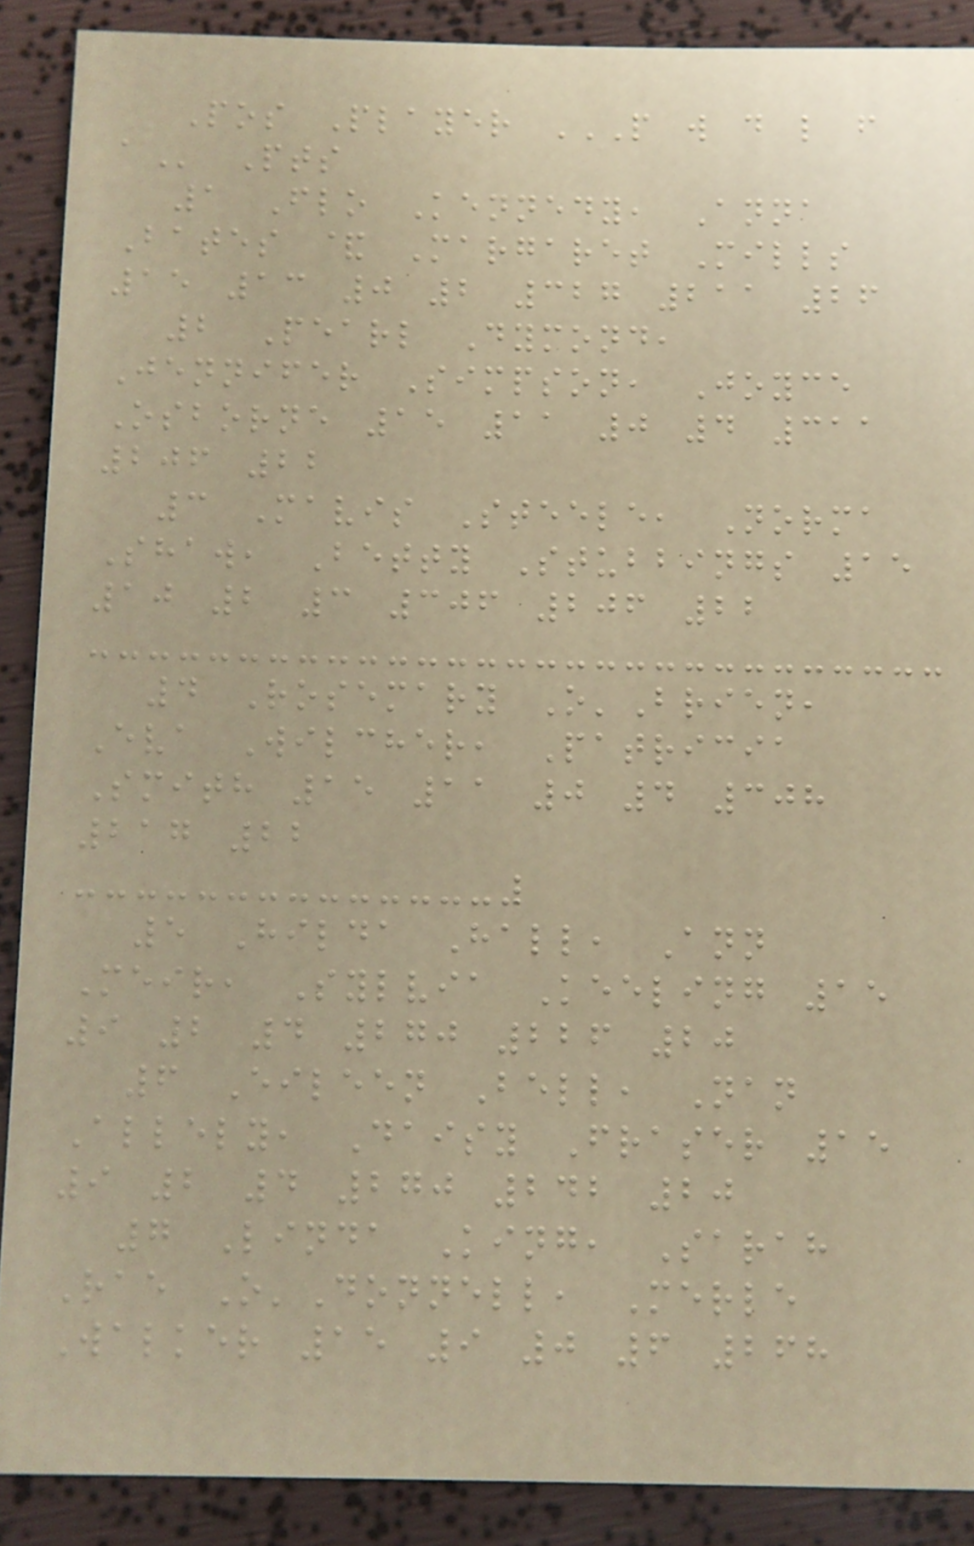Pos Player P W D L F
A Pts
1 Flo Kennedy, Anna
Bates & Margaret Mills
15 13 0 2 327 211 26
2 Pearl Dymond,
Jennifer Simpson, Joyce
Osborne 15 11 0 4 311
206 22
3 Mavis Steele, Norma
Shaw, Betty Stubbings 15
10 2 3 306 206 22
4 Rosemary O'Brien,
Eva Wilcher, Patricia
Smith 15 11 0 4 308
217 22
5 Hilda Hall, Ann
Meir, Sylvia Keeling 15
9 2 4 270 226 20
6 Eileen Bell, Nan
Allely, Daisy Fraser 15
9 2 4 270 242 20
7 Linda King, Sarah
Rae O'Donnell, Merle
Walker 15 9 0 6 268
